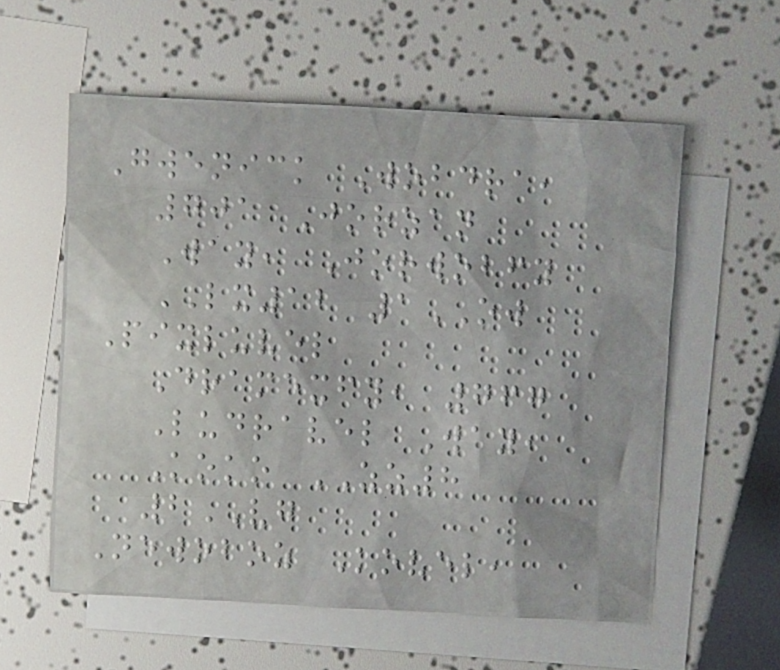Gwenick Wobdra,
701 Jorzan
Way, Jorwobfy
LX12 1OW
Pixluvel
Dramexfy, 767
Ludravel Way,
Koko ZZ8
2VG
Newoboz Kovel,
